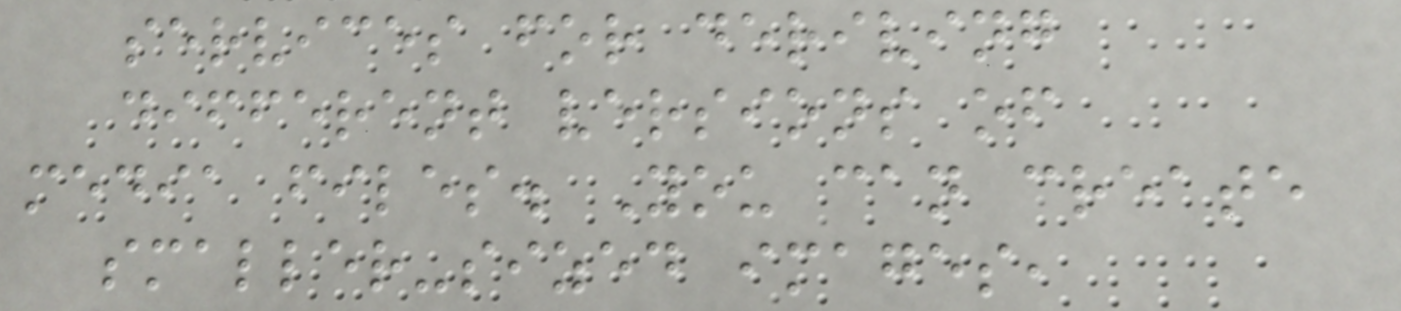services for deriving
different versions of
media files. You can create
smaller-sized images,
